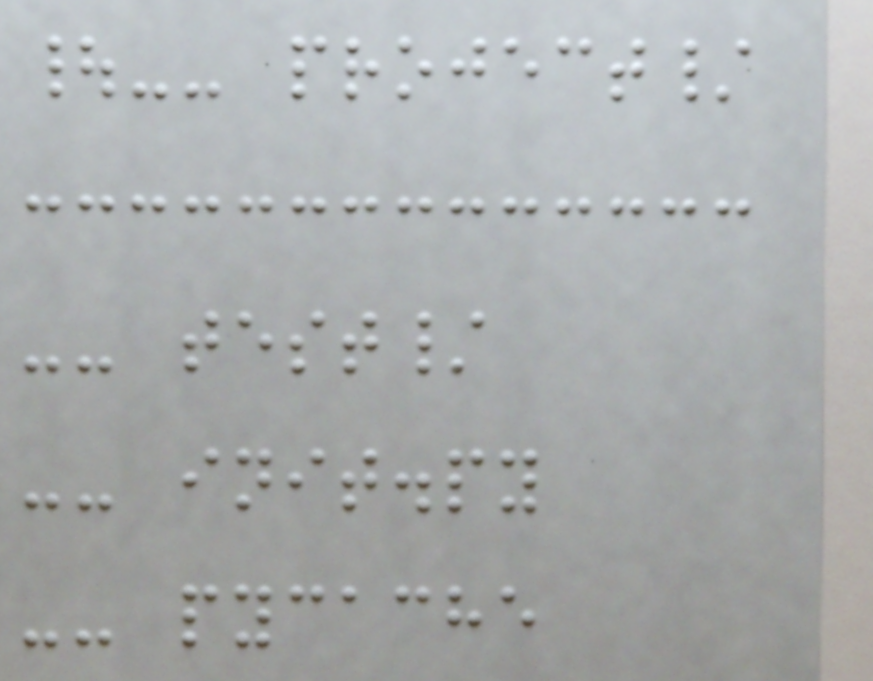|-- project/
-- test/
-- init.py
-- pycache
